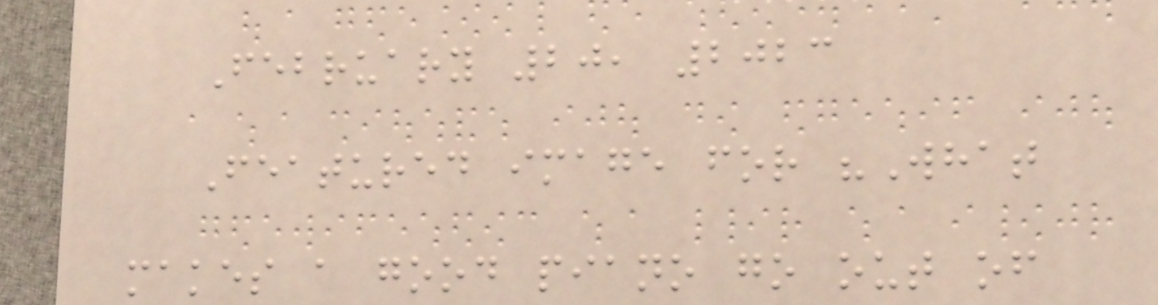February 20, 2023
Featured image for "What
makes a good piano go out of
